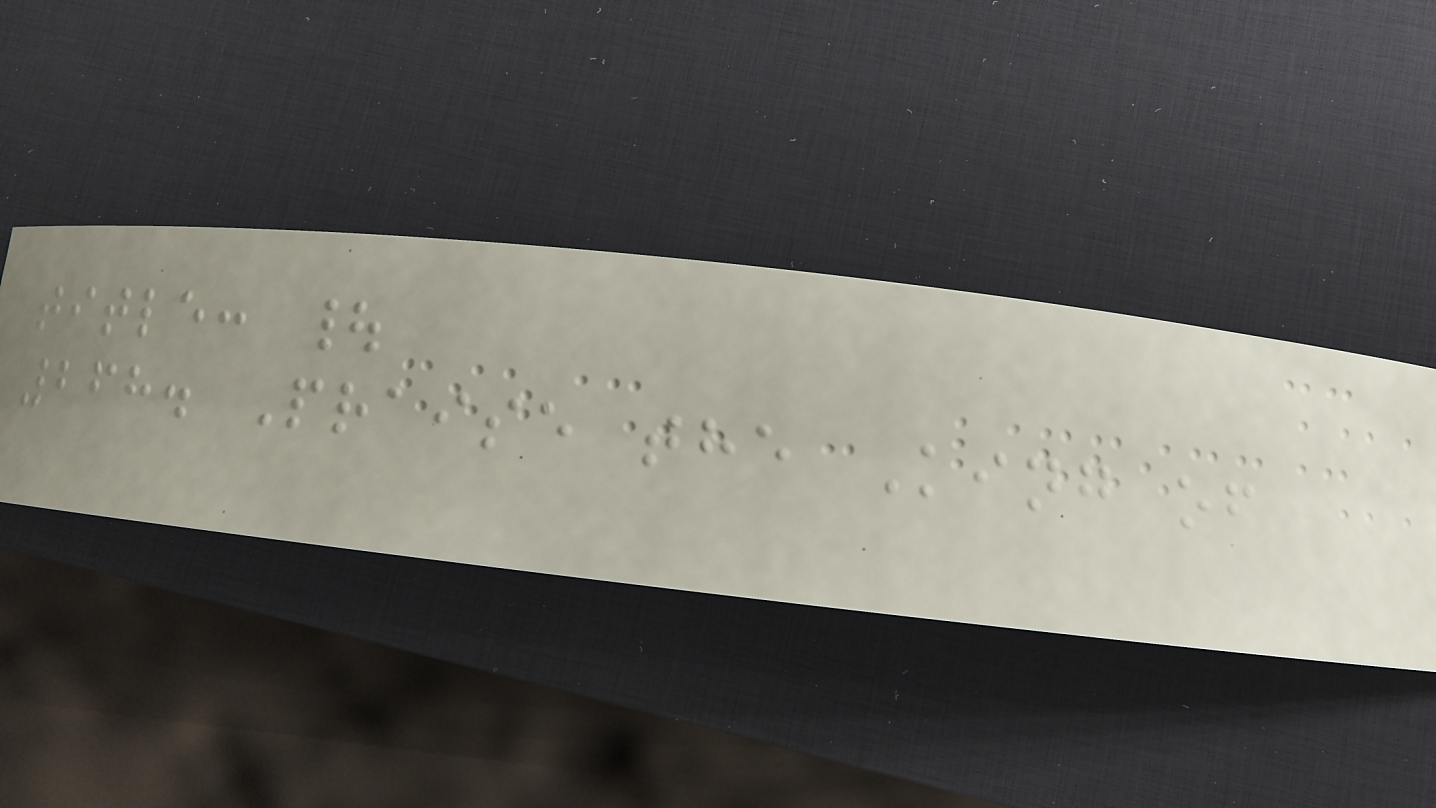title: |
268. Praise the King of
